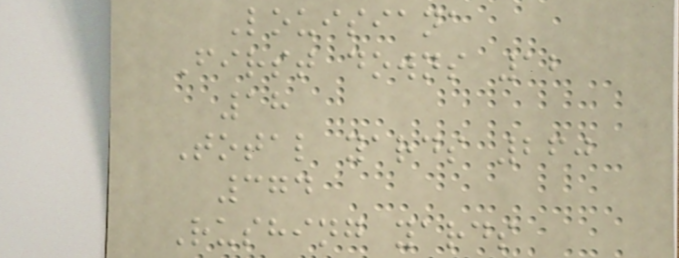Louisiana
First downs 12
18
Total yards 260
374
Rushing yards
